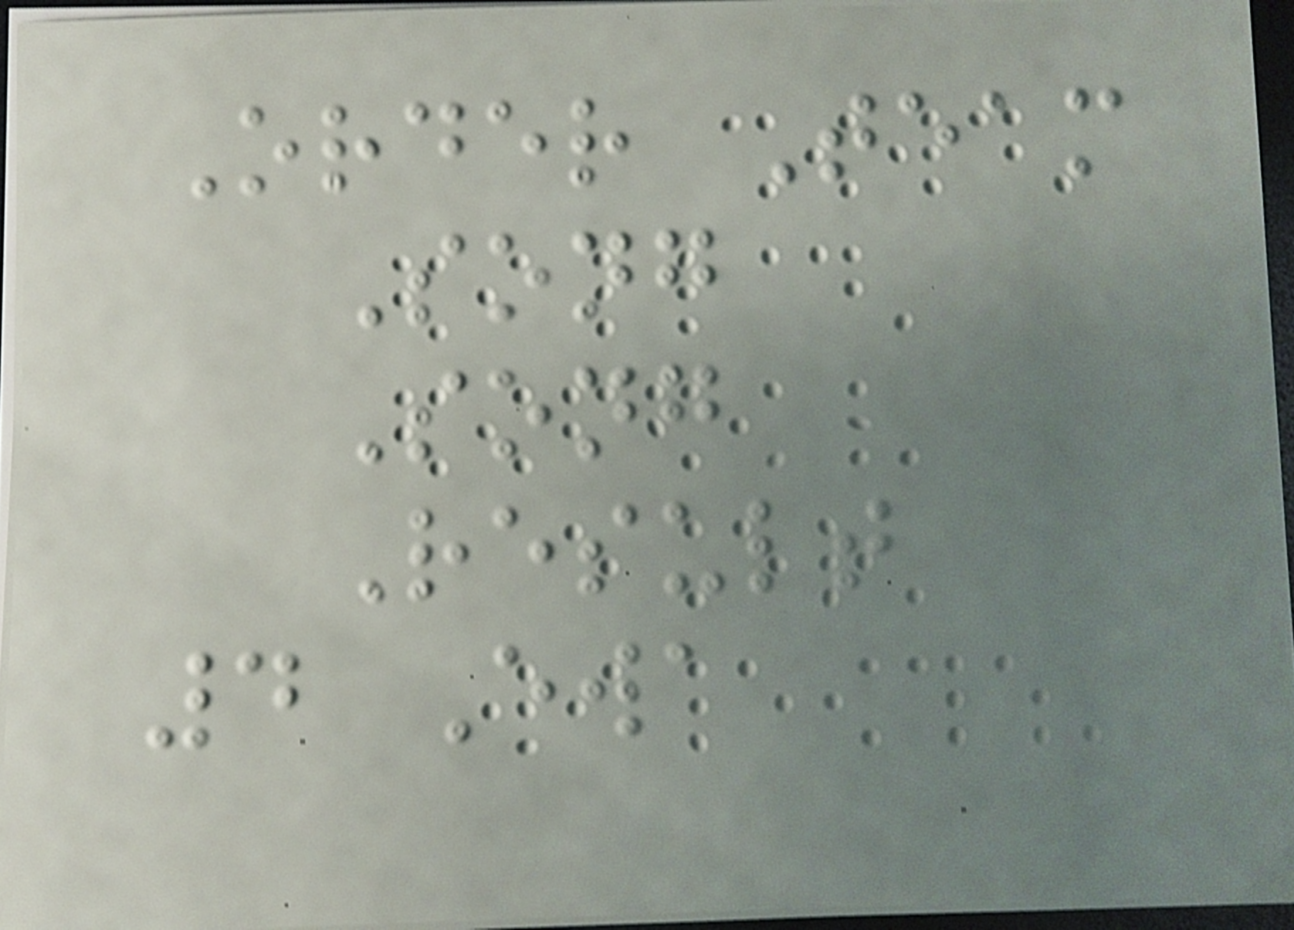Order Team
Song
Song
Result
4 Ewa
